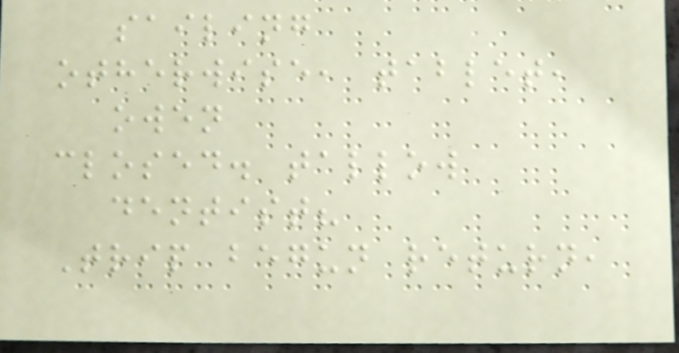sailing
otherwise, tablet,
owen
closed. tallow
dentist?
Trip begun return,
